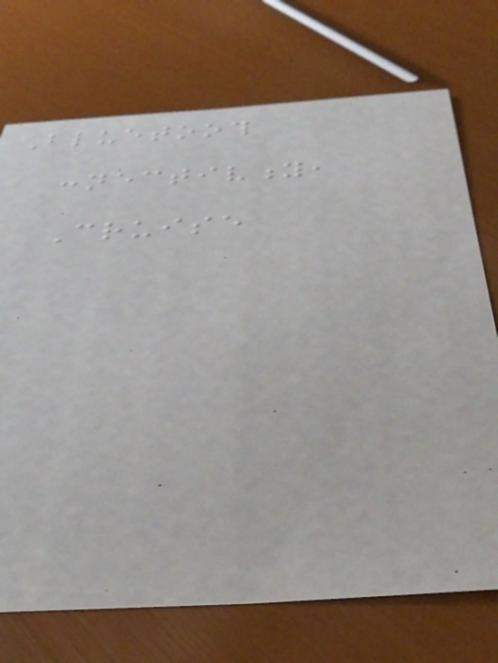Bluetooth
connectivity,
Cruise
